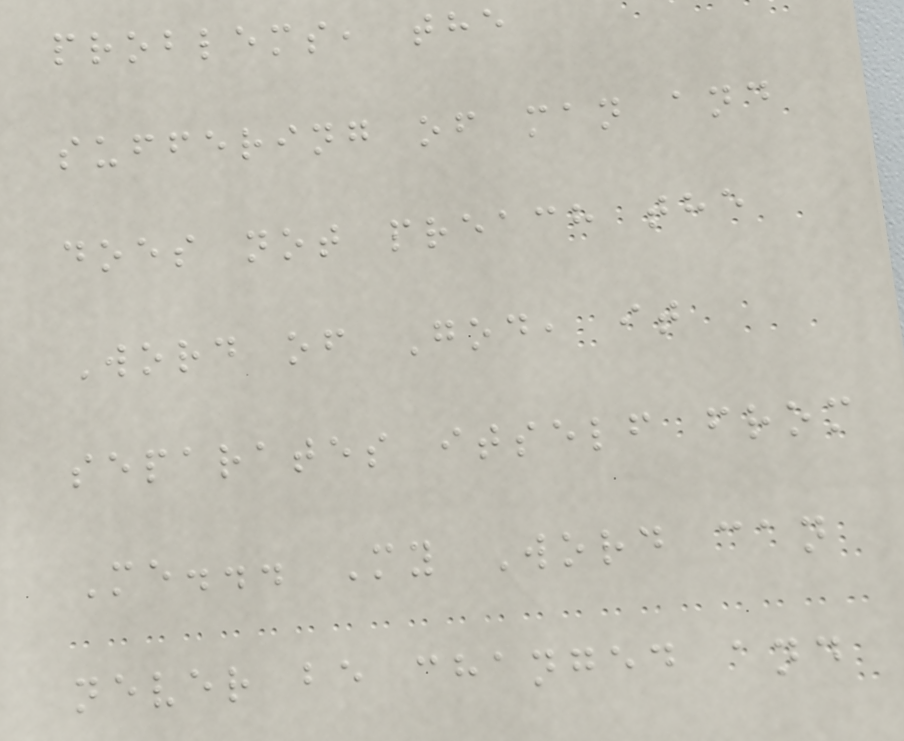problems, the
suffering of man and
does not preach the
Word of God, it
separates itself from
Me... My Word can
never be changed and
